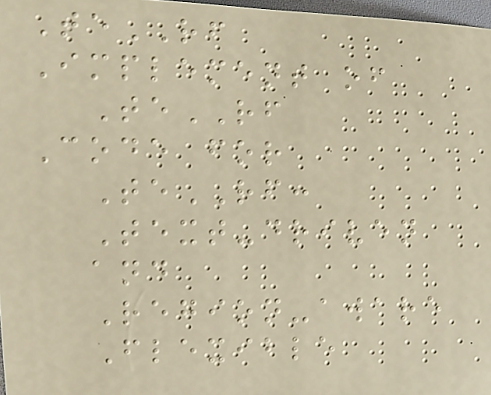TeRF
Implement of
TeRF
Code for
TeRF:
Text-driven
and
Region-aware
Flexible
